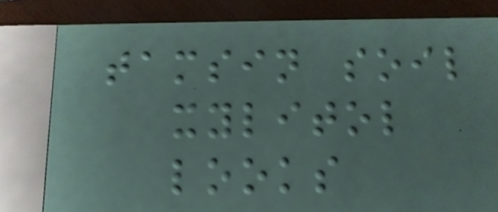tamsin soil
xylitol
looks
